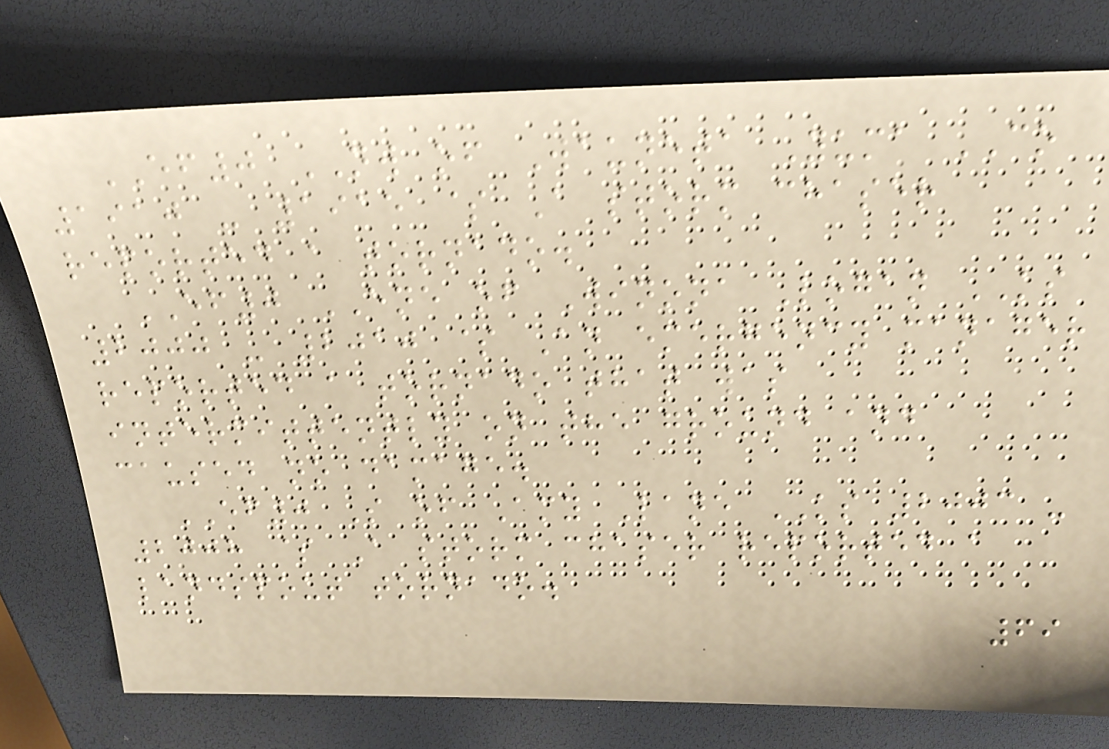EF0 NW of Wauneta Yuma CO
1910 - 1915 $ A storm chaser
reported a tornado.
EF0 ENE of Winona Logan KS
2000 - 2010 $ An emergency manager
reported a tornado that was
intermittently on the ground and
caused no damage.
EF0 S of Amy Lane KS 2003 -
2008 $ A storm chaser reported a
landspout tornado.
69
